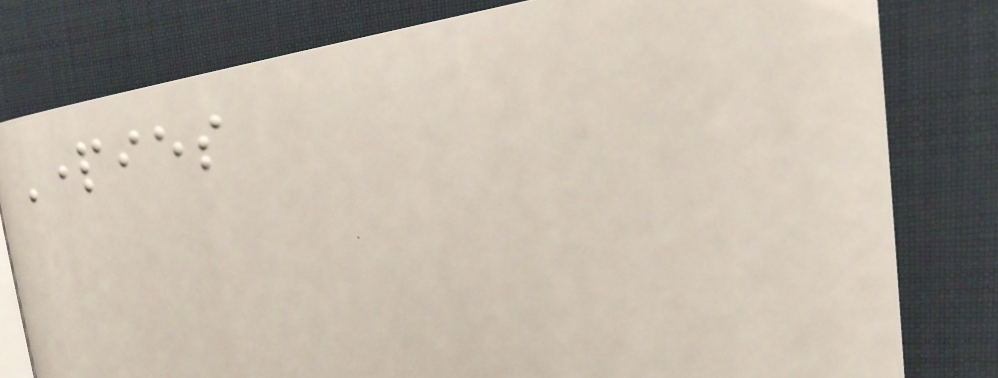Parties
